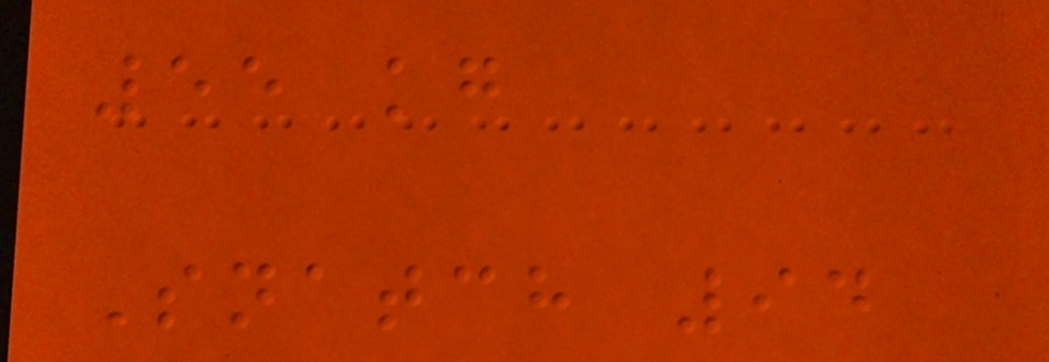55 kg
Snatch 94
